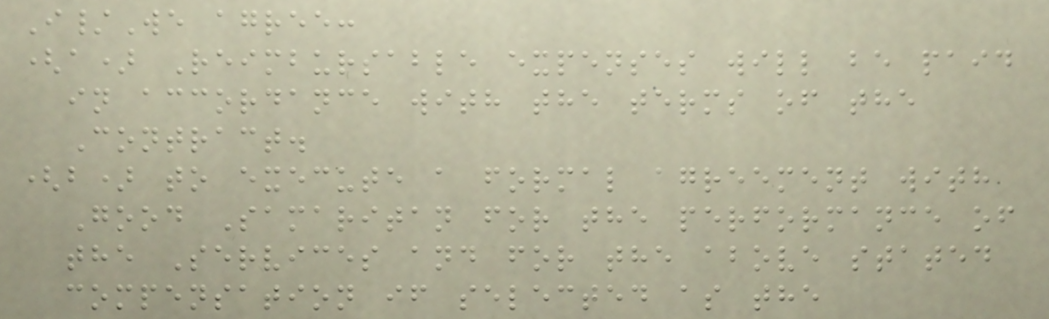I/We agree:
(a) Reimbursable expenses will be paid
in accordance with the terms of the
Contract.
(b) to execute a formal agreement with
Good Samaritan for the performance of
the Services and for the above stated
compensation if selected as the
